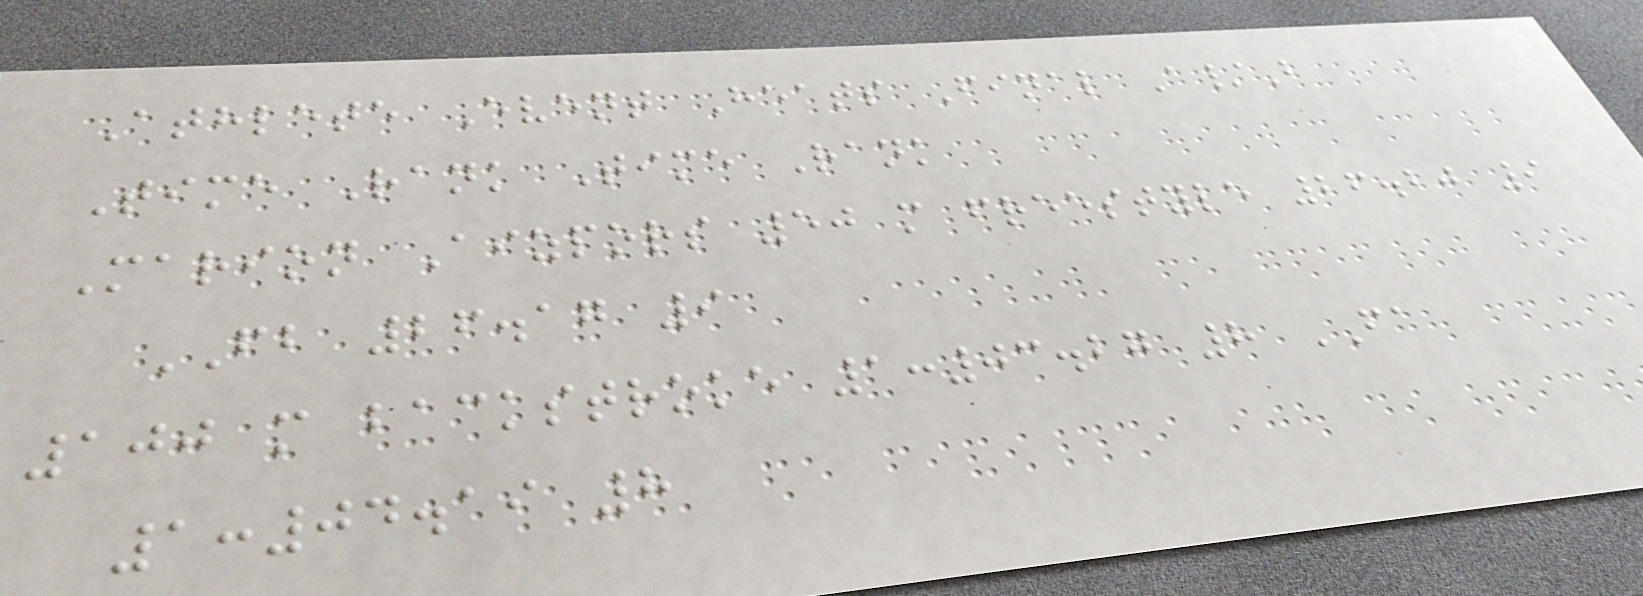Athlete Event Heats Final A/B
Time Rank Time Rank
Marion Aizpors 50 m freestyle 26.20 9
FB 26.17 9
100 m backstroke 1:03.27 8 FA
1:04.19 8
